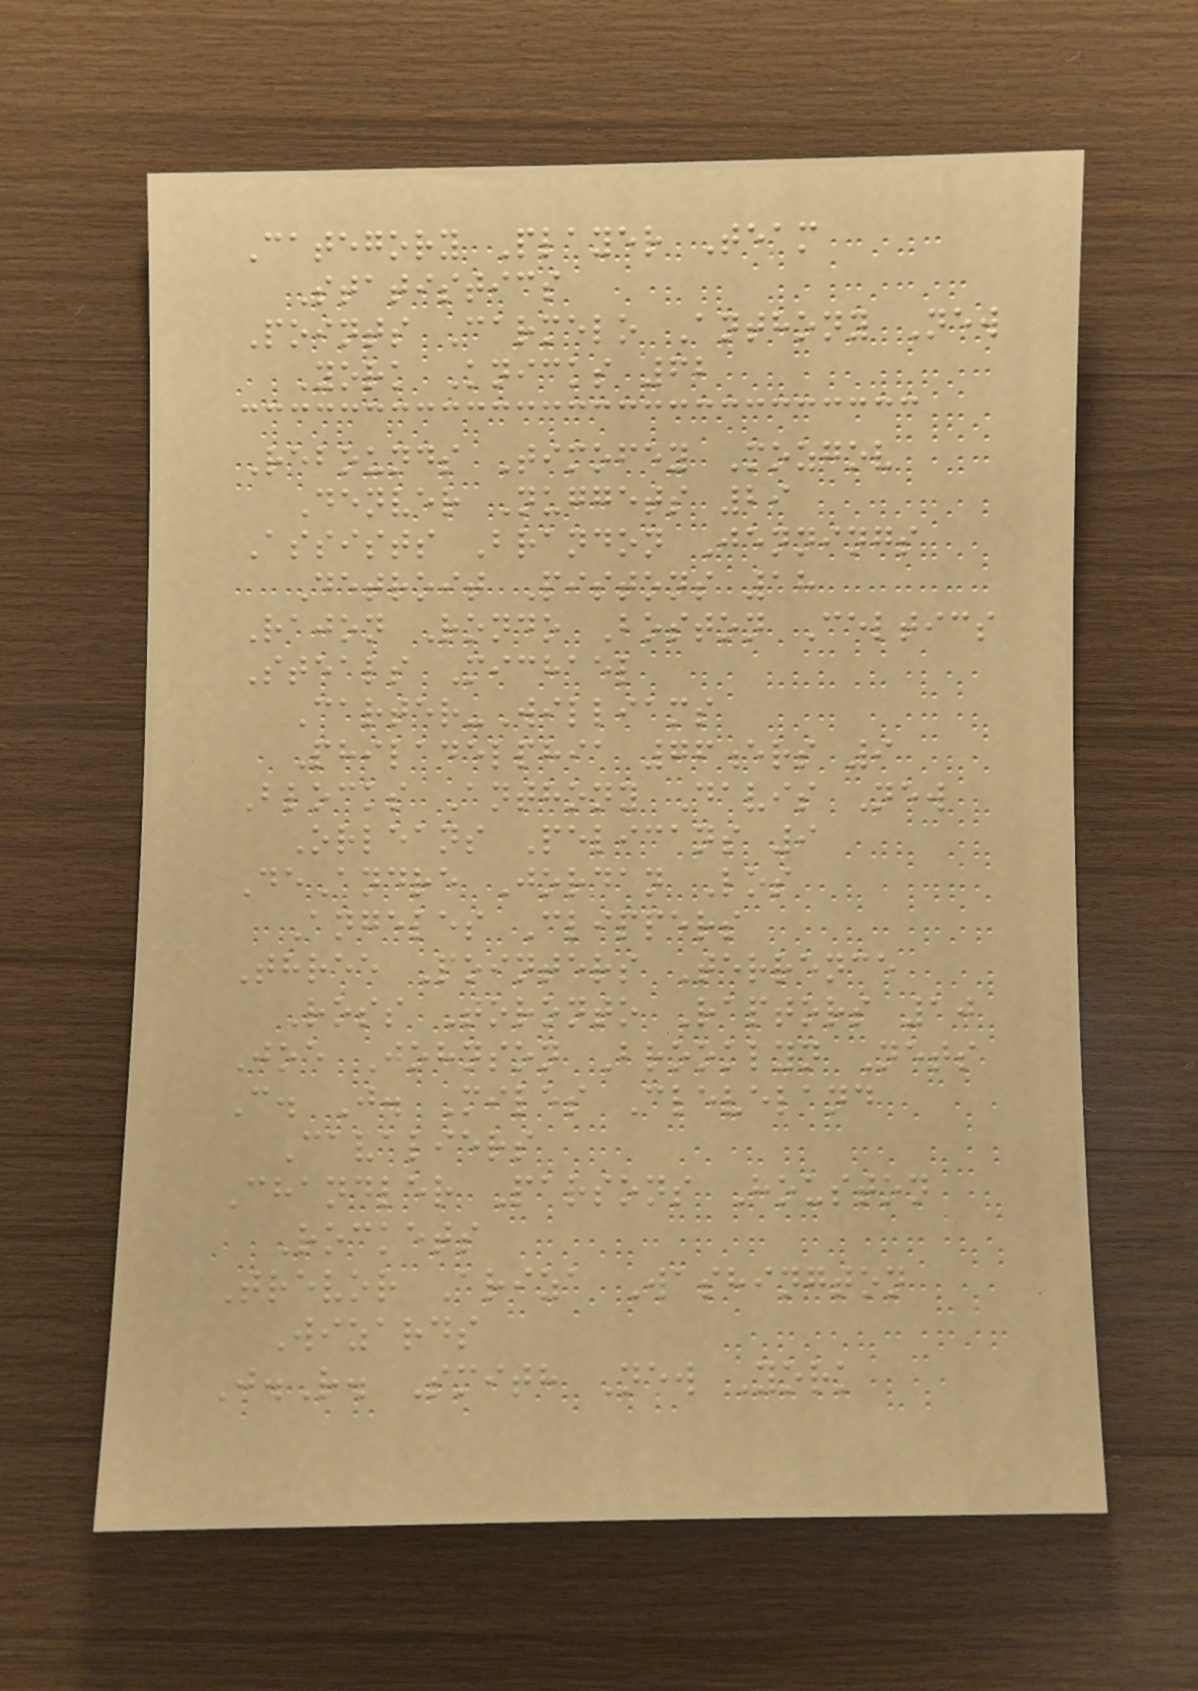Category Player Team
Statistics
Points Carmelo Anthony New
York Knicks 62
Rebounds Timofey Mozgov
Denver Nuggets 29
Assists Brandon Jennings
Detroit Pistons 18
Rajon Rondo Boston Celtics
Steals Michael
Carter-Williams
Philadelphia 76ers 9
Blocks Anthony Davis New
Orleans Pelicans 9
DeAndre Jordan Los
Angeles Clippers
Three Pointers Terrence
Ross Toronto Raptors 10
Joe Johnson Brooklyn Nets
C. J. Miles Cleveland
Cavaliers
Chandler Parsons Houston
Rockets
Trevor Ariza Washington
Wizards
J.R. Smith New York
